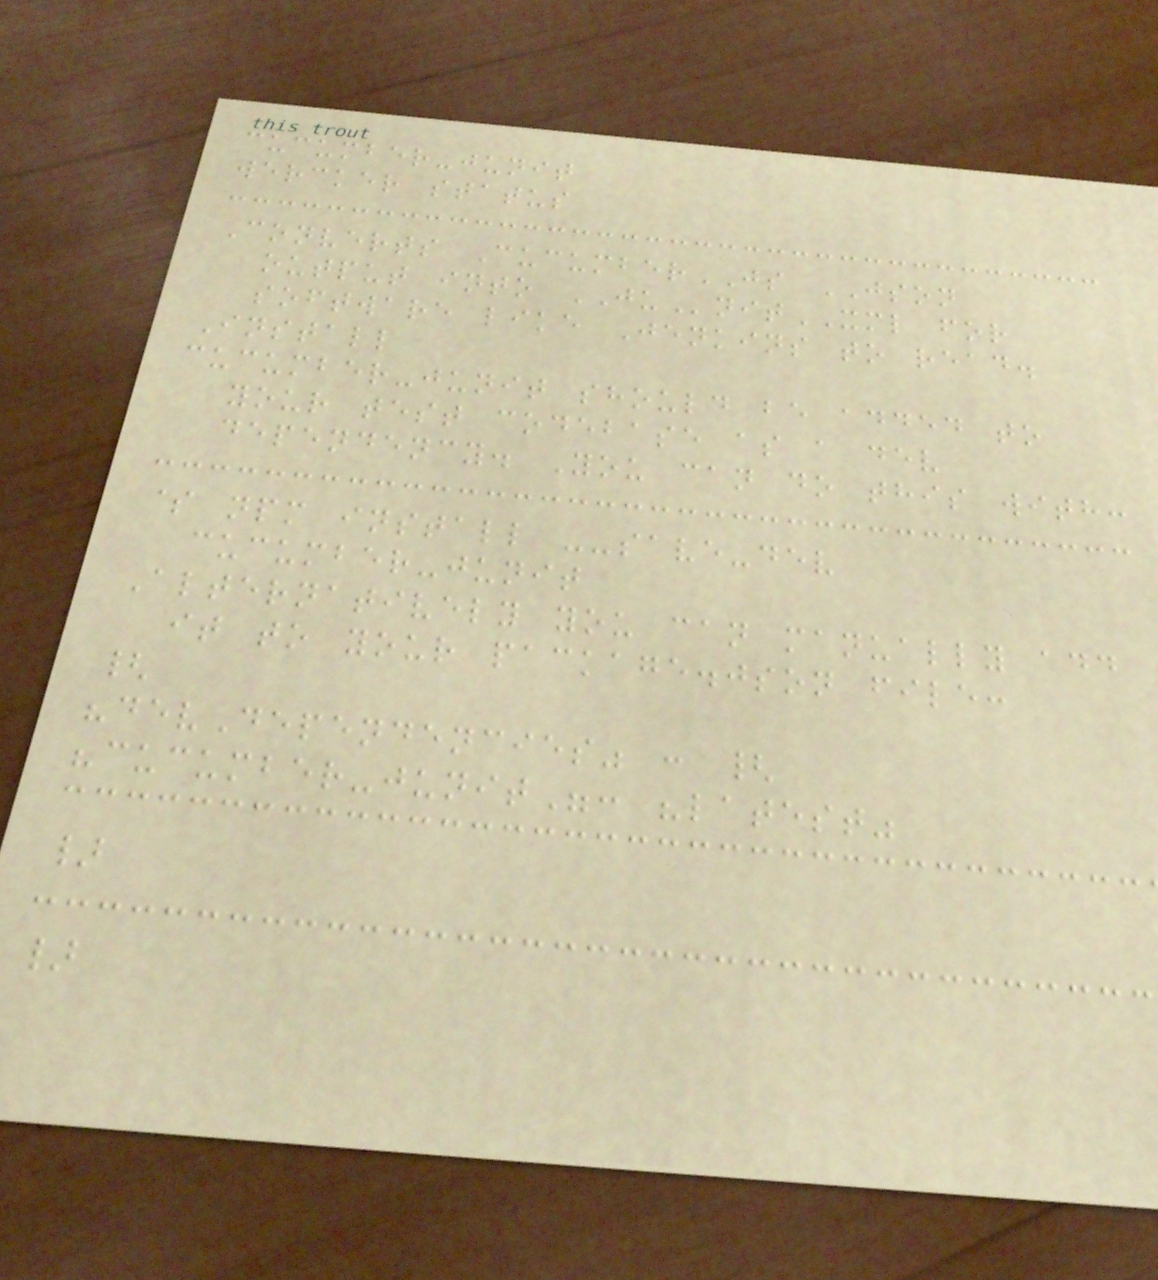cucumber-junit
wercker status
Converts CucumberJS JSON
output into JUnitXML for
software like Jenkins to read.
Install
cucumber-junit should be added to
your test codebase as a dev
dependency. You can do this with:
$ npm install --save-dev
cucumber-junit
Alternatively you can manually add
it to your package.json file:
{
"devDependencies" : {
"cucumber-junit": "latest"
}
}
